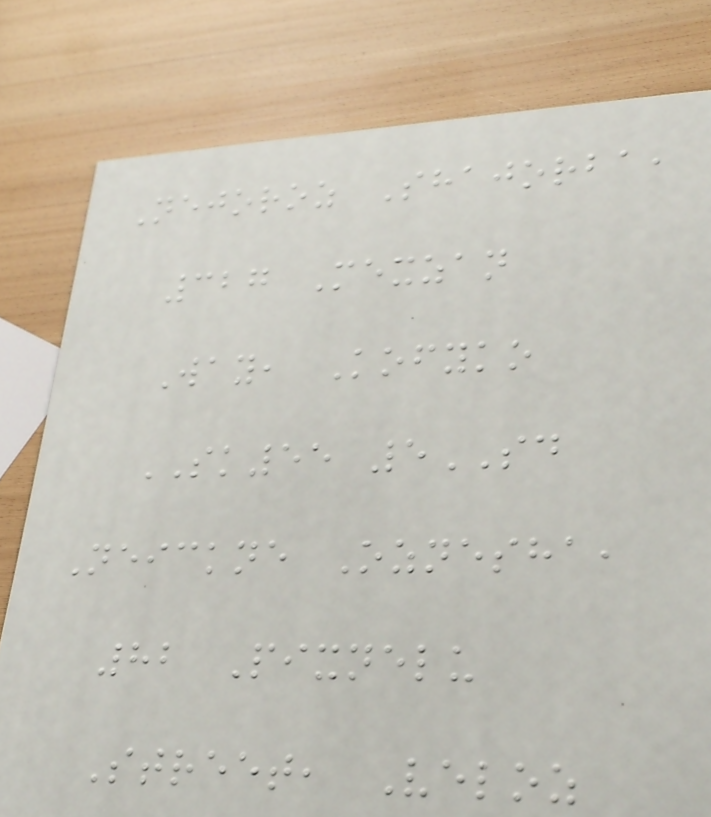Nejoroz Shajorba,
327 Mexzan
Way, Kofyko
SK55 5SD
Neickne Oznesha,
82 Pixnelu
Street, Veloz
